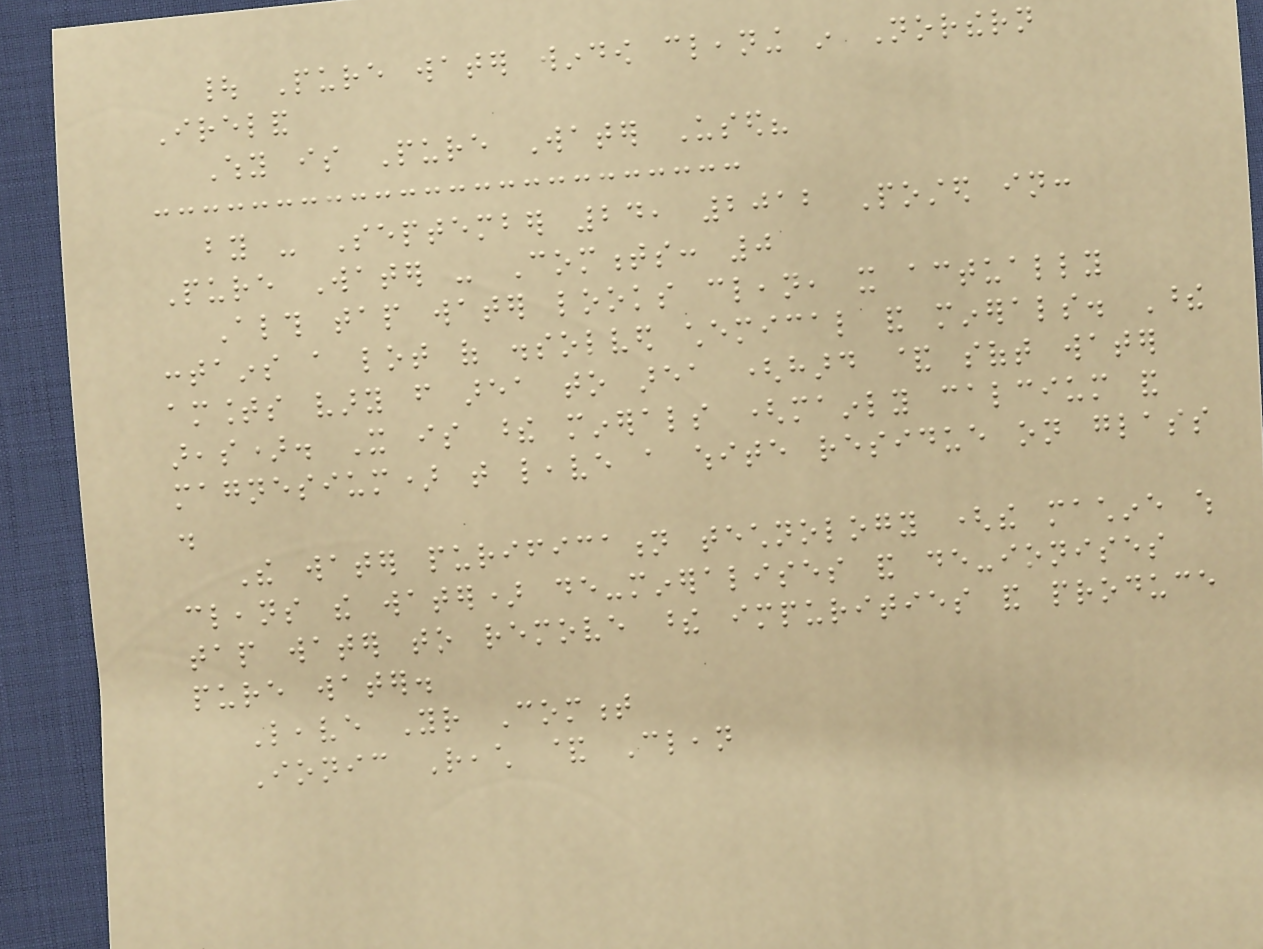| Pure water window cleaning in Northern
Ireland
Why is Pure Water Used?
by - September 24, 2012 Posted in:
Pure Water - Comments: 0
Although tap water looks clean, it actually
contains a lot of dissolved chemical and minerals. These
amounts vary from area to area (hard & soft water
areas). It is these minerals (mainly calcium and
magnesium) that leave a white residue on glass
.
The water purification technology (the machine which
cleans the water) de-mineralises and de-ionises
tap water to remove these impurities and produce
pure water.
Leave Your Comment
Ionic Reach & Clean
